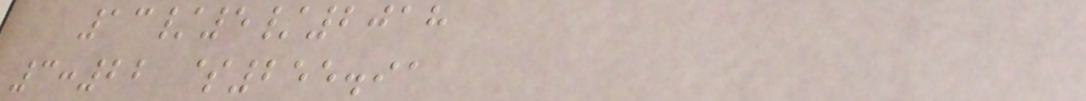13/5/2018
3:22 $255.91
